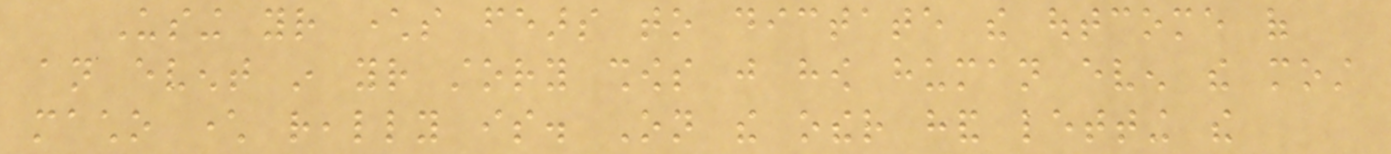Using your characters fears to dictate the outcome of
an event in your story shows just how human even the most
macho character really is. On the other hand letting the
